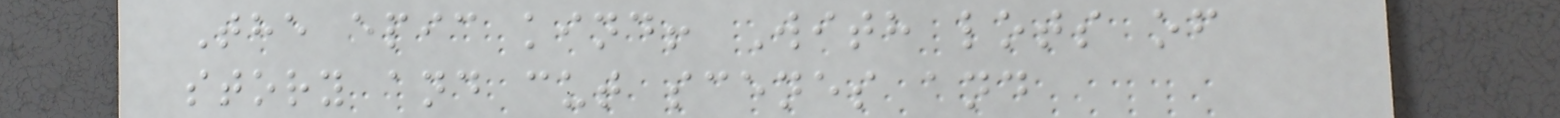The epic kind! With lots of
story and cut scenes and
